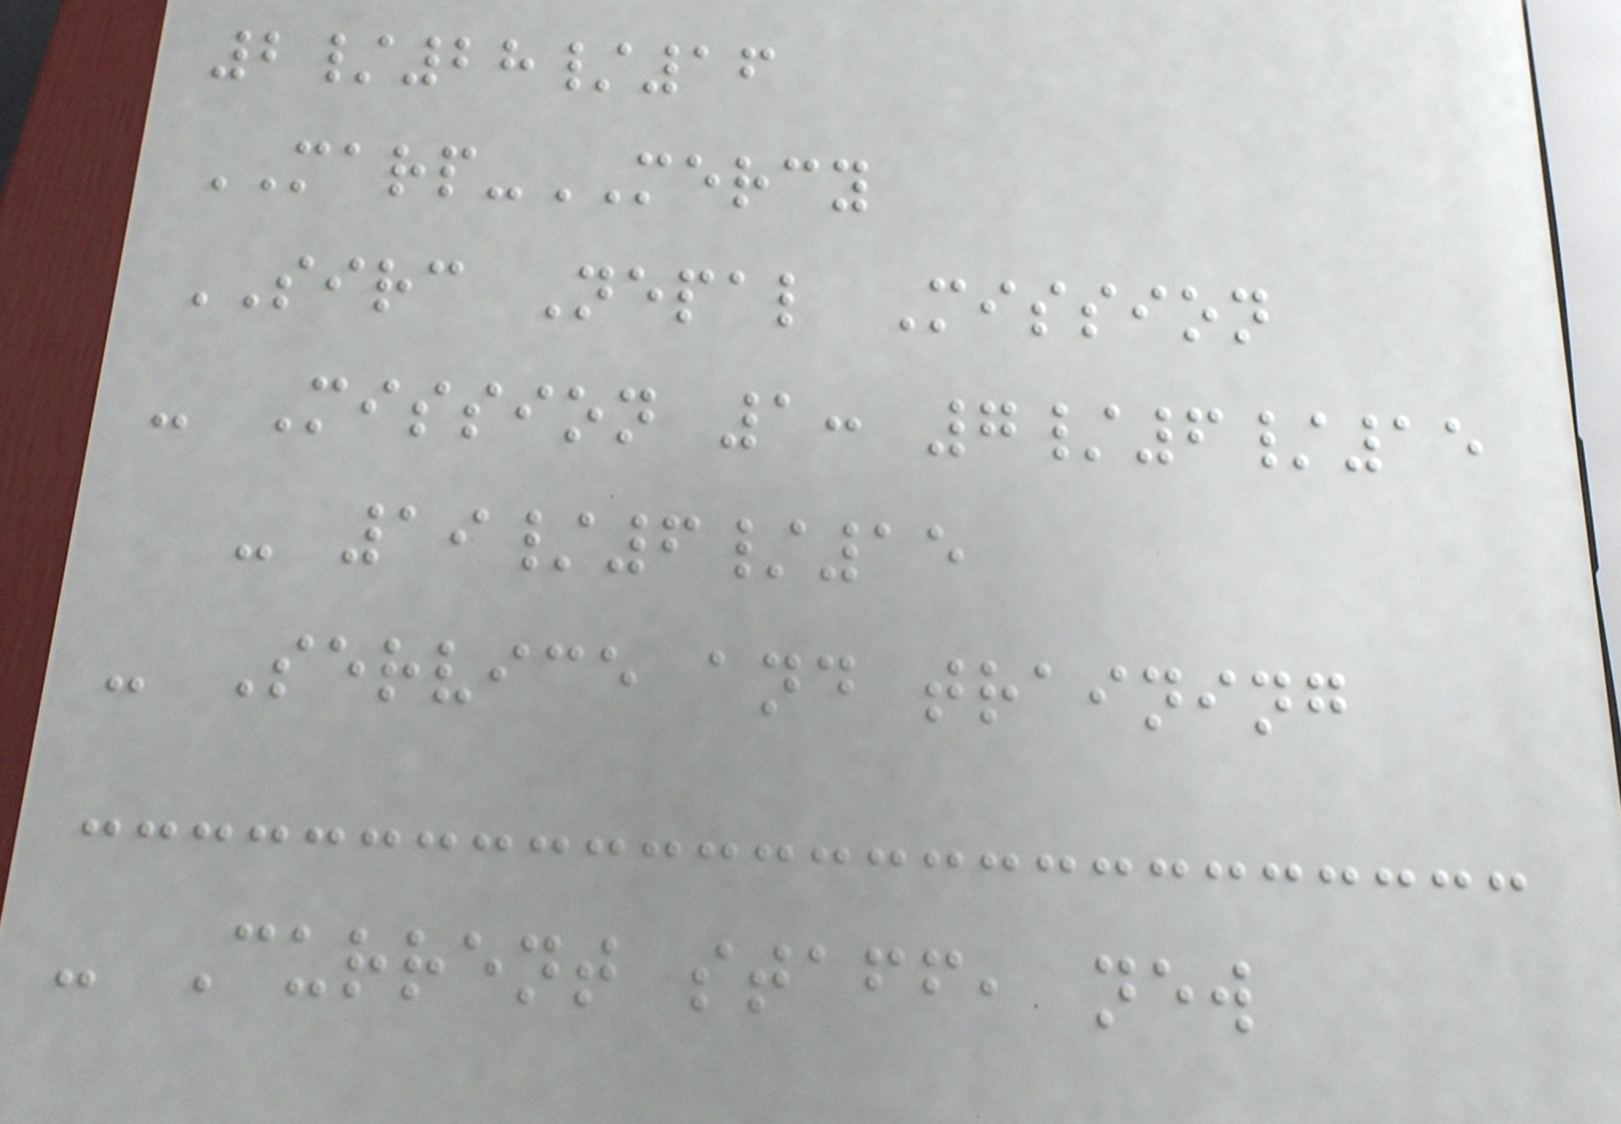2/28/16
MARP-MERCY
SIRC Nepal Mission
- Mission 1: 7/6/15
- 19/6/15
- Service and training
- Current staff, new
